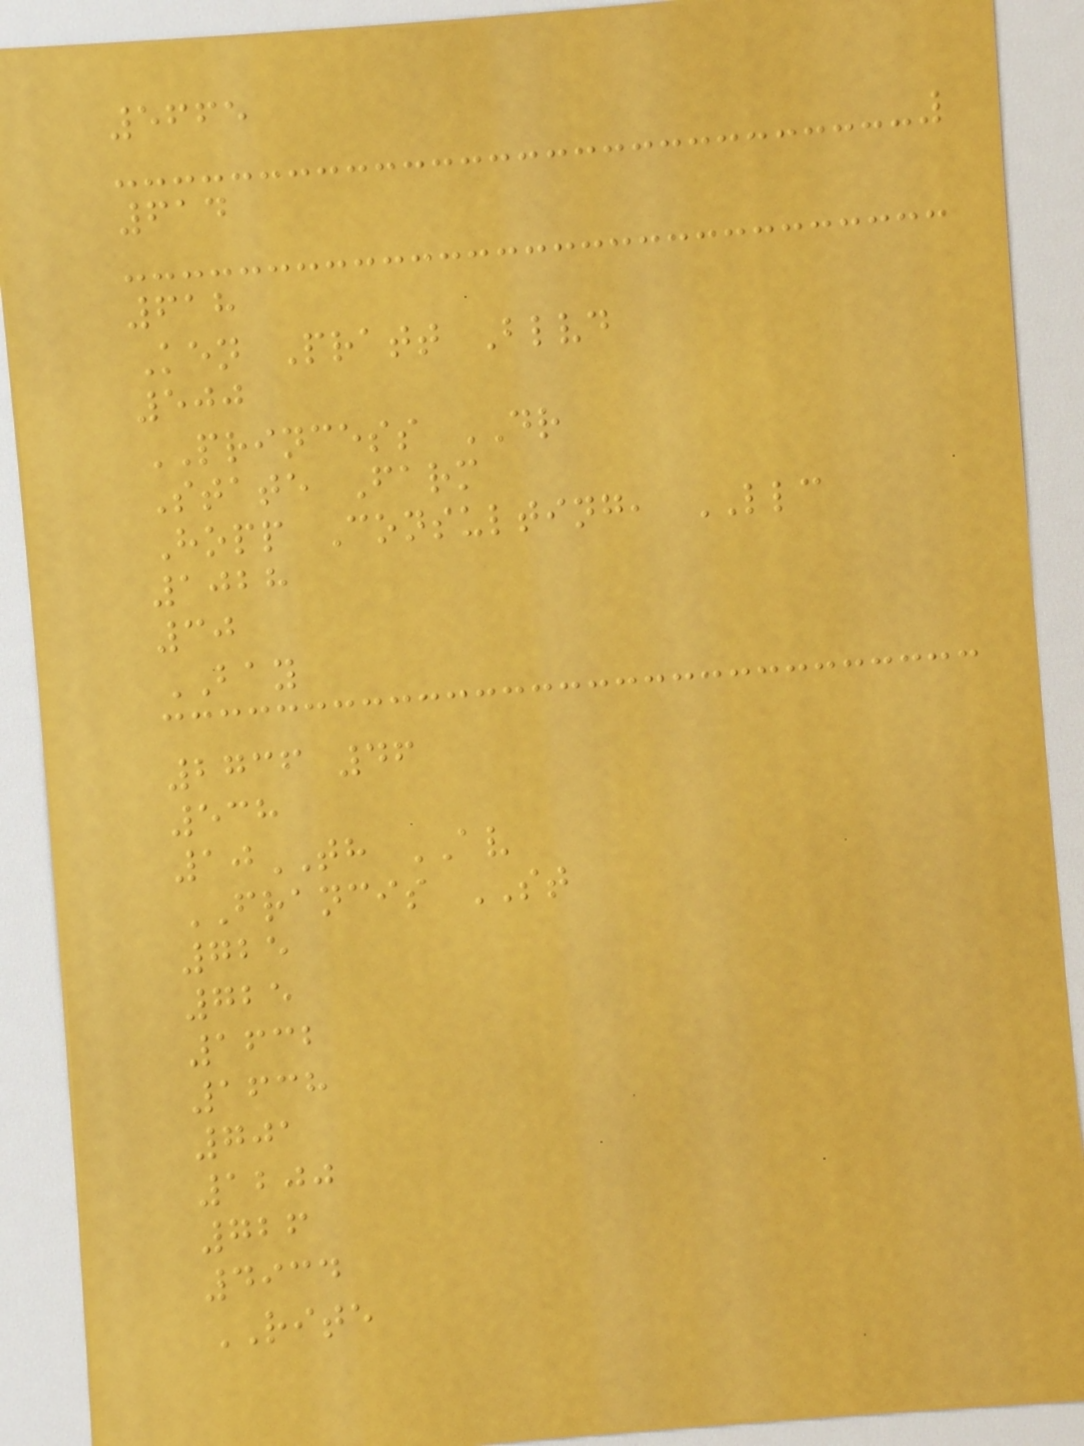5665
614
618
Ken Pratt Blvd
500
PRINCESS DR
State Farm
Hopp Consulting, LLC
1028
30
BAY
2736 46
538
10TH AV
FRANCIS ST
725
725
1632
1638
701
1200
726
4934
RITE
